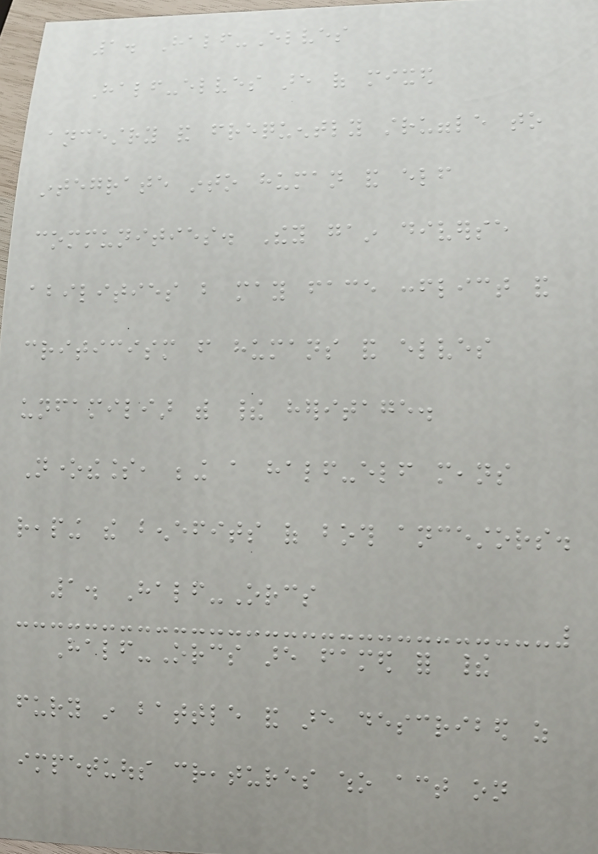1. Half-Elves
Half-elves are of mixed
ancestry and frequently struggle to
integrate into human and elf
communities. They gain diverse
abilities but may face conflict and
criticism from humans and elves
unfamiliar with their heritage.
Nonetheless, being a half-elf means
reaping the benefits of both ancestors.
1. Half-Orcs
Half-Orcs are famed for their
fury in battle and are described as
impetuous creatures who act on
